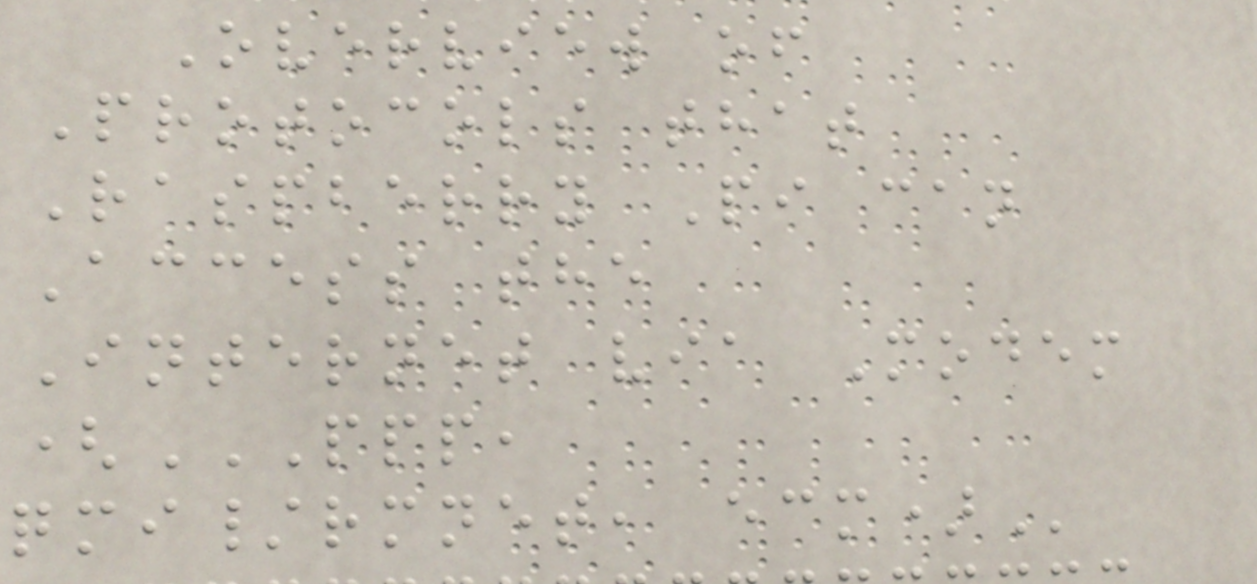Overview of
Protocols that
Raspberry Pi can
Access the
Internet via Modem
(PPP,
QMI/RMNET, ECM)
